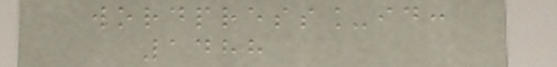wordpress_id:
1488
